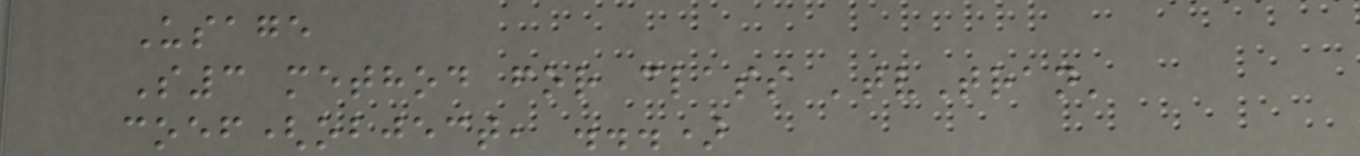Usage
S3 method for class 'tvTran'
coef(object, ...)
